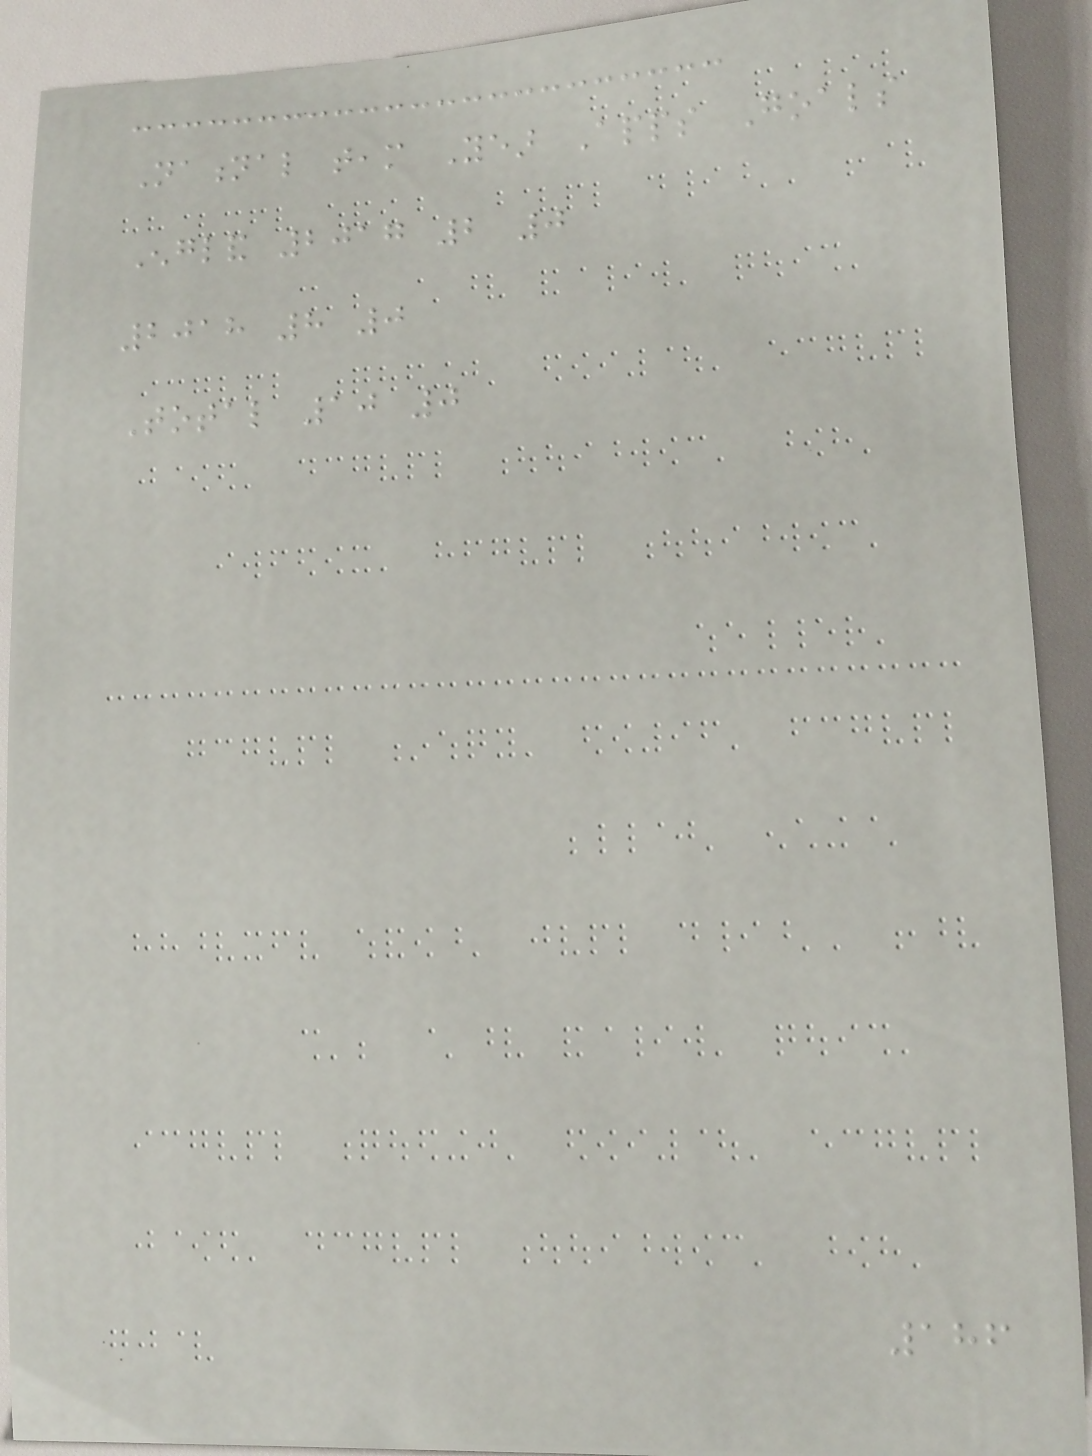National team Year Apps Goals
England 2017 2 0
2018 8 0
Total 10 0
186
